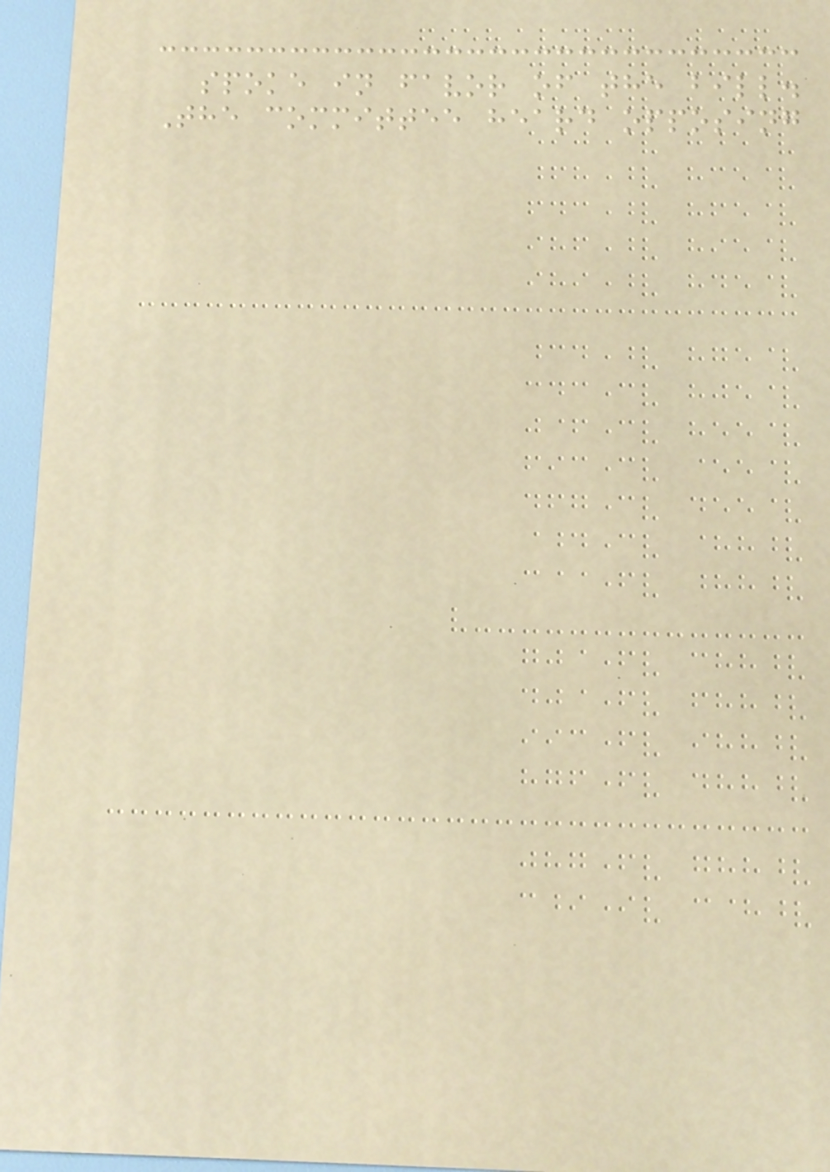spoke in favor of the bill.
The committee heard opposing
